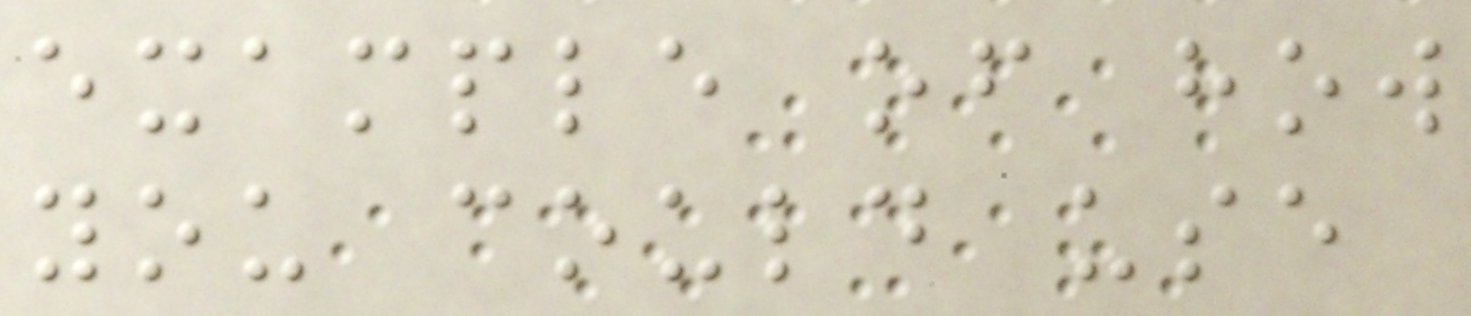example of how
you could use
